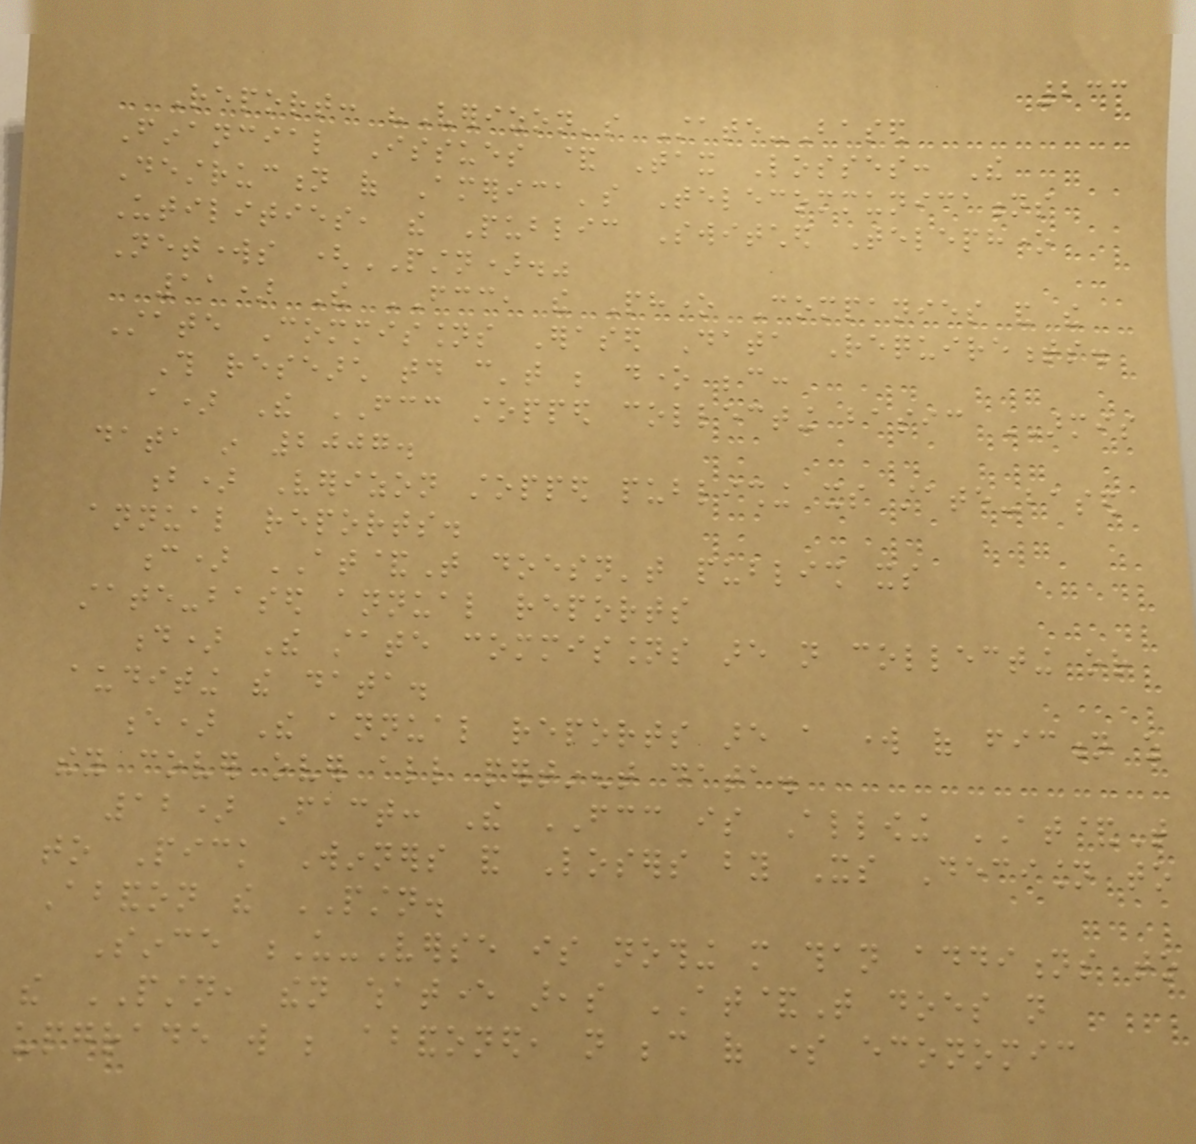233
Report: "Verizon's State-Based
Financial Issues & Tax Losses: The
Destruction of America's Telecommunications
Utilities, the Public Switched Telephone
Networks (PSTN)."
11) The FCC, the Phone Companies and the
State Commissions Erased Data Requirements.
This research today can't be done because:
a) The FCC stopped collecting basic ARMIS
data in 2007.
b) Verizon stopped publishing its state-based
annual reports.
c) AT&T doesn't publish its
state-based annual reports
d) The state commissions are not collecting or
auditing the data.
e) The annual reports are a work of fiction as
they cover over all pertinent data.
12) Fact: The FCC is Allowing AT&T
to Pick Winners and Losers by Its Decision to
Abandon the PSTN.
Since U-Verse is nothing more than additions to
the PSTN, then whatever areas AT&T does not
upgrade will be abandoned, not because of some economic
